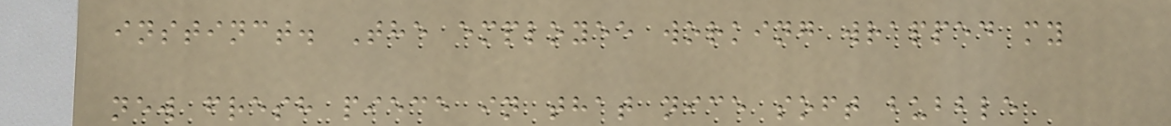instinct. The employee working wrapped my
new fresh piece in that nice soft bubble
